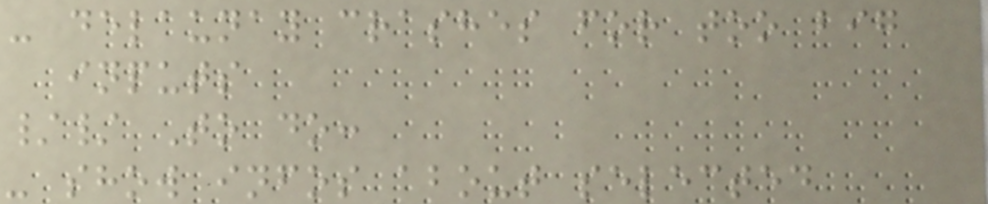- delaunay crashes for too big
inputs
// To do:
- show infos about selected
